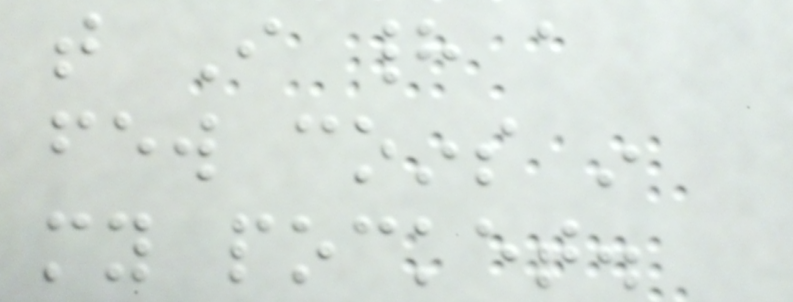that I had a
few coins in
my pocket.
